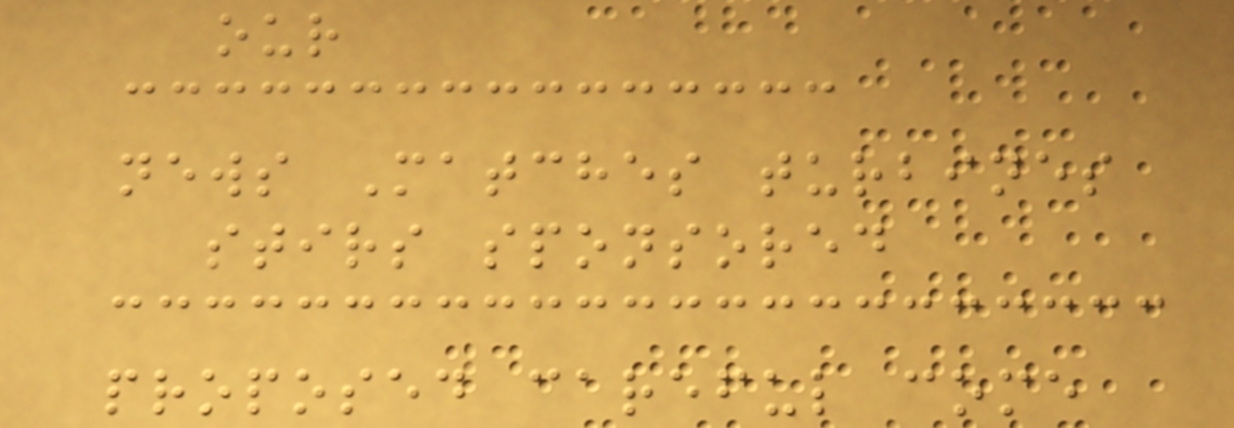our
news Matches turbines
stirs sponsored
proposed careful come
